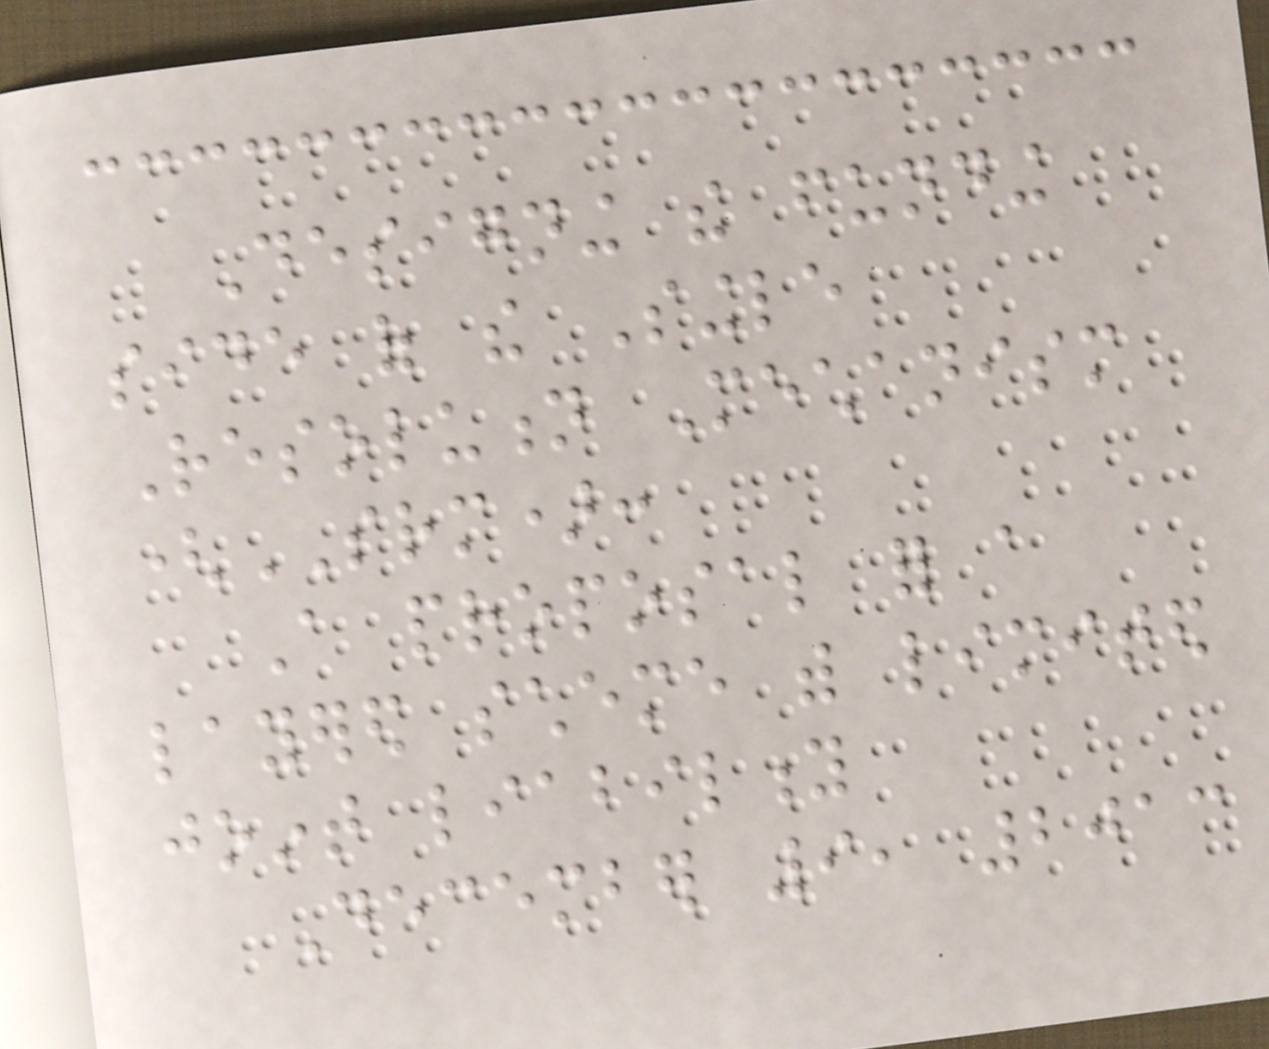Designing the funding
side of the Single
Resolution Mechanism
(SRM):
A proposal for a
layered scheme with limited
joint liability
December 9, 2013
